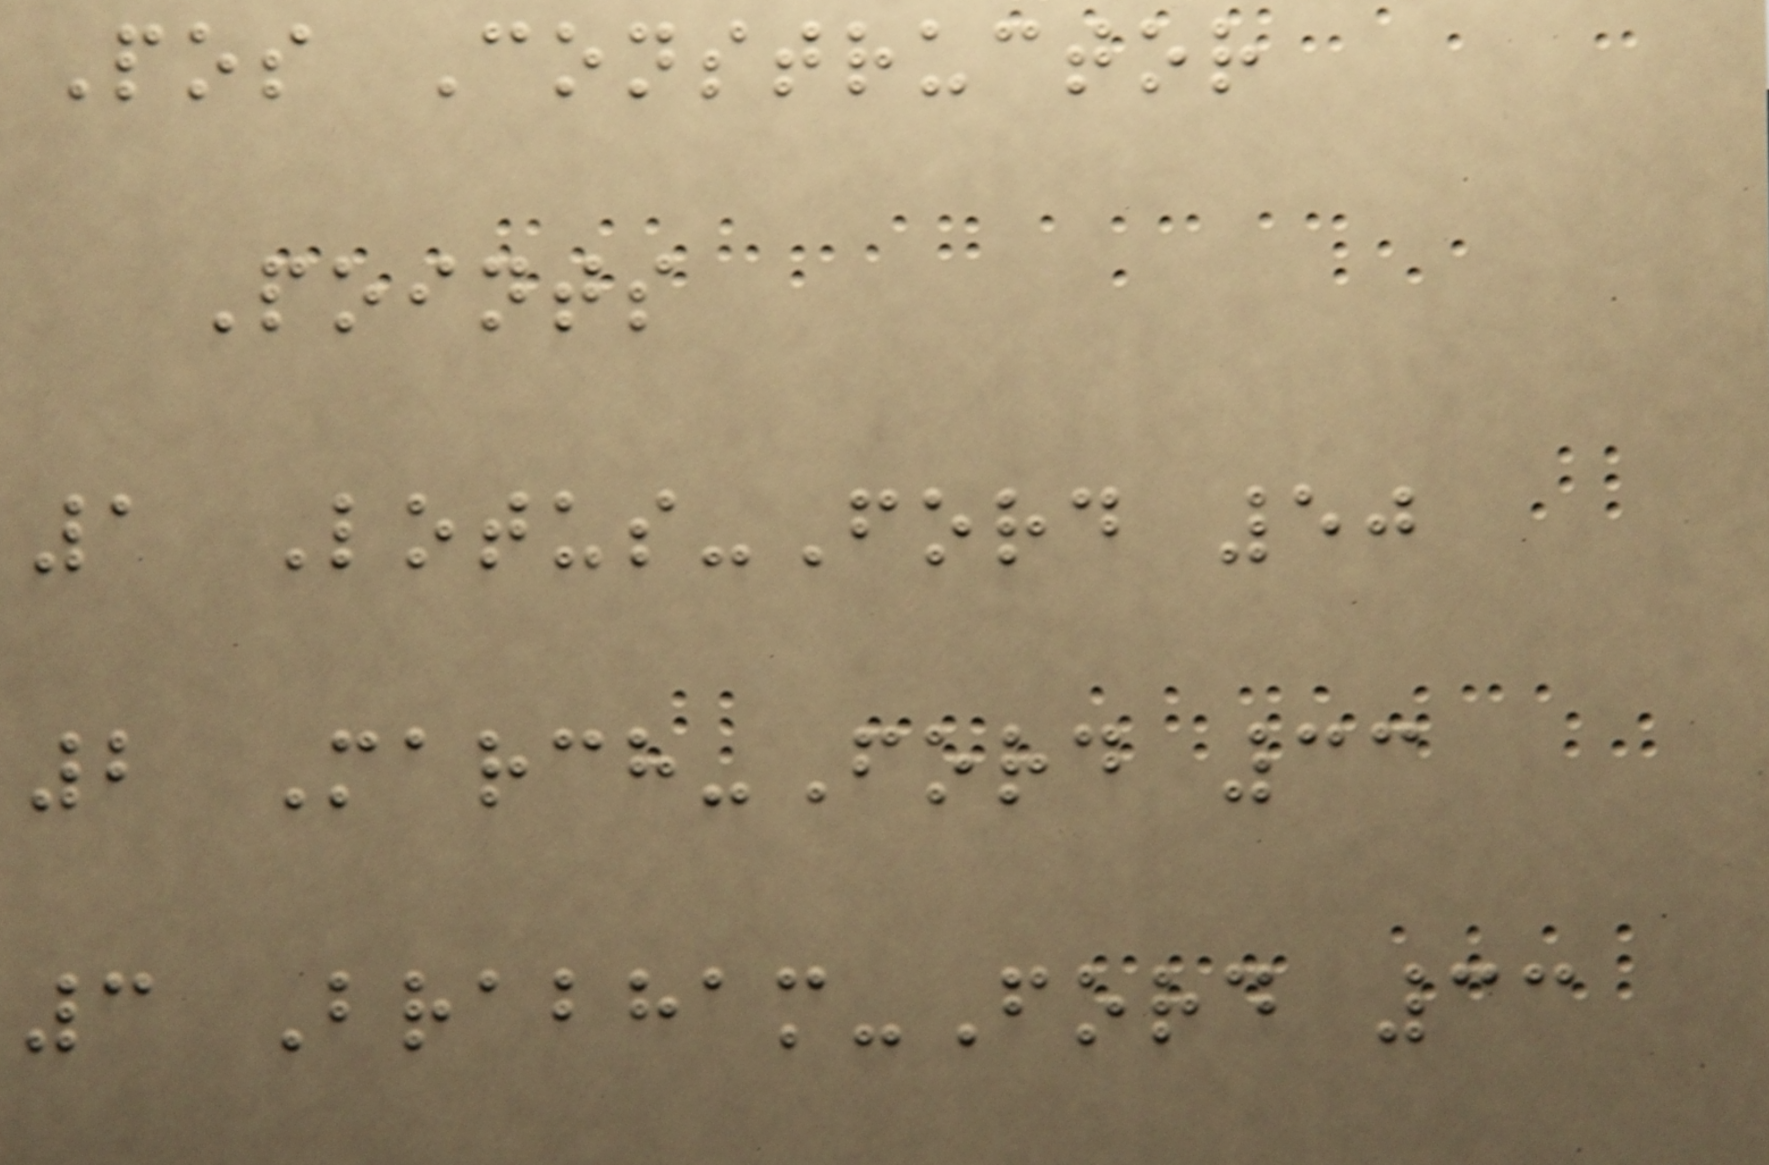Pos Constructor
Points
1 Lotus-Ford 50
2 March-Ford 33
3 Brabham-Ford 33
